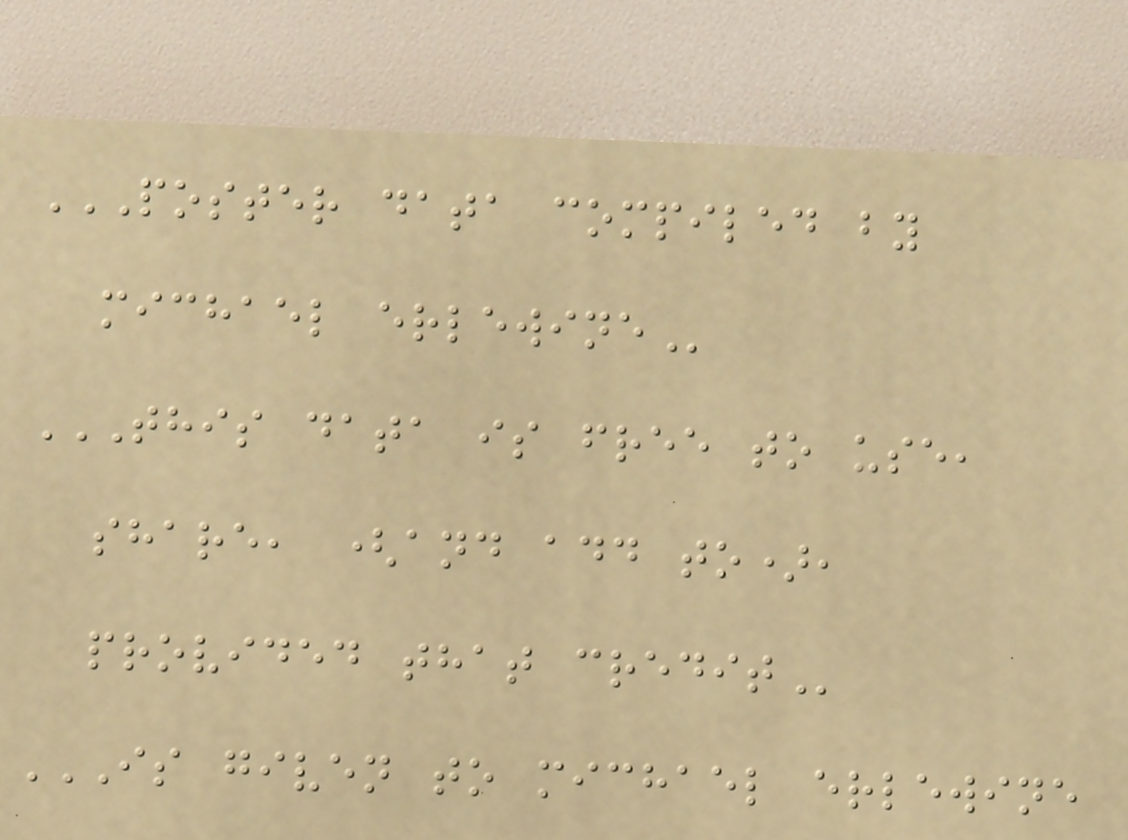POSTER DATA COMPILED BY
MICHAEL ERLEWINE
THIS DATA IS FREE TO USE,
SHARE, (AND ADD TO),
PROVIDED THAT CREDIT
IS GIVEN TO MICHAEL ERLEWINE
